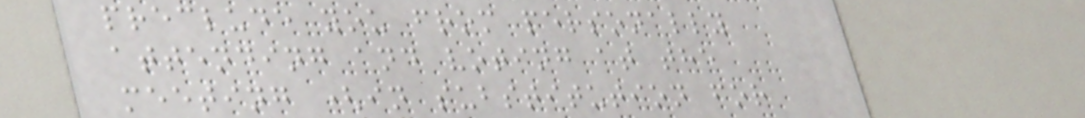preclude you from personally
attending and voting at the
meeting (in substitution for
